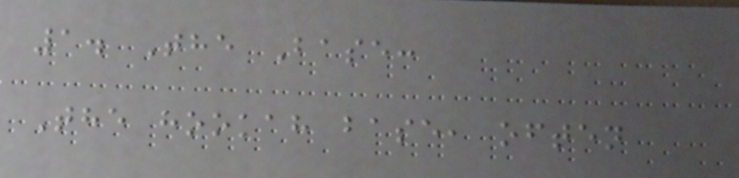1. The Base:
The hookah base, often
